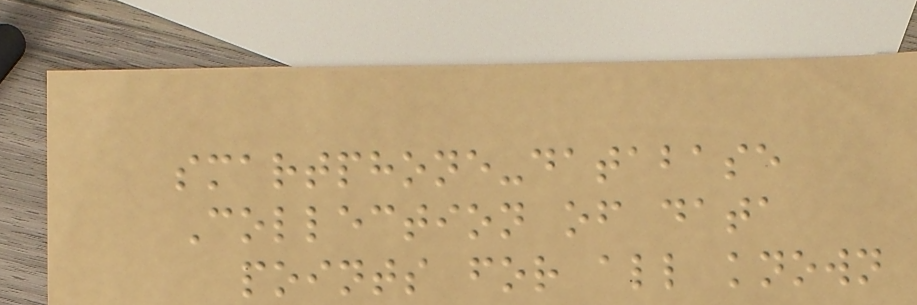smartphone-database
Collection of data
points for all known
